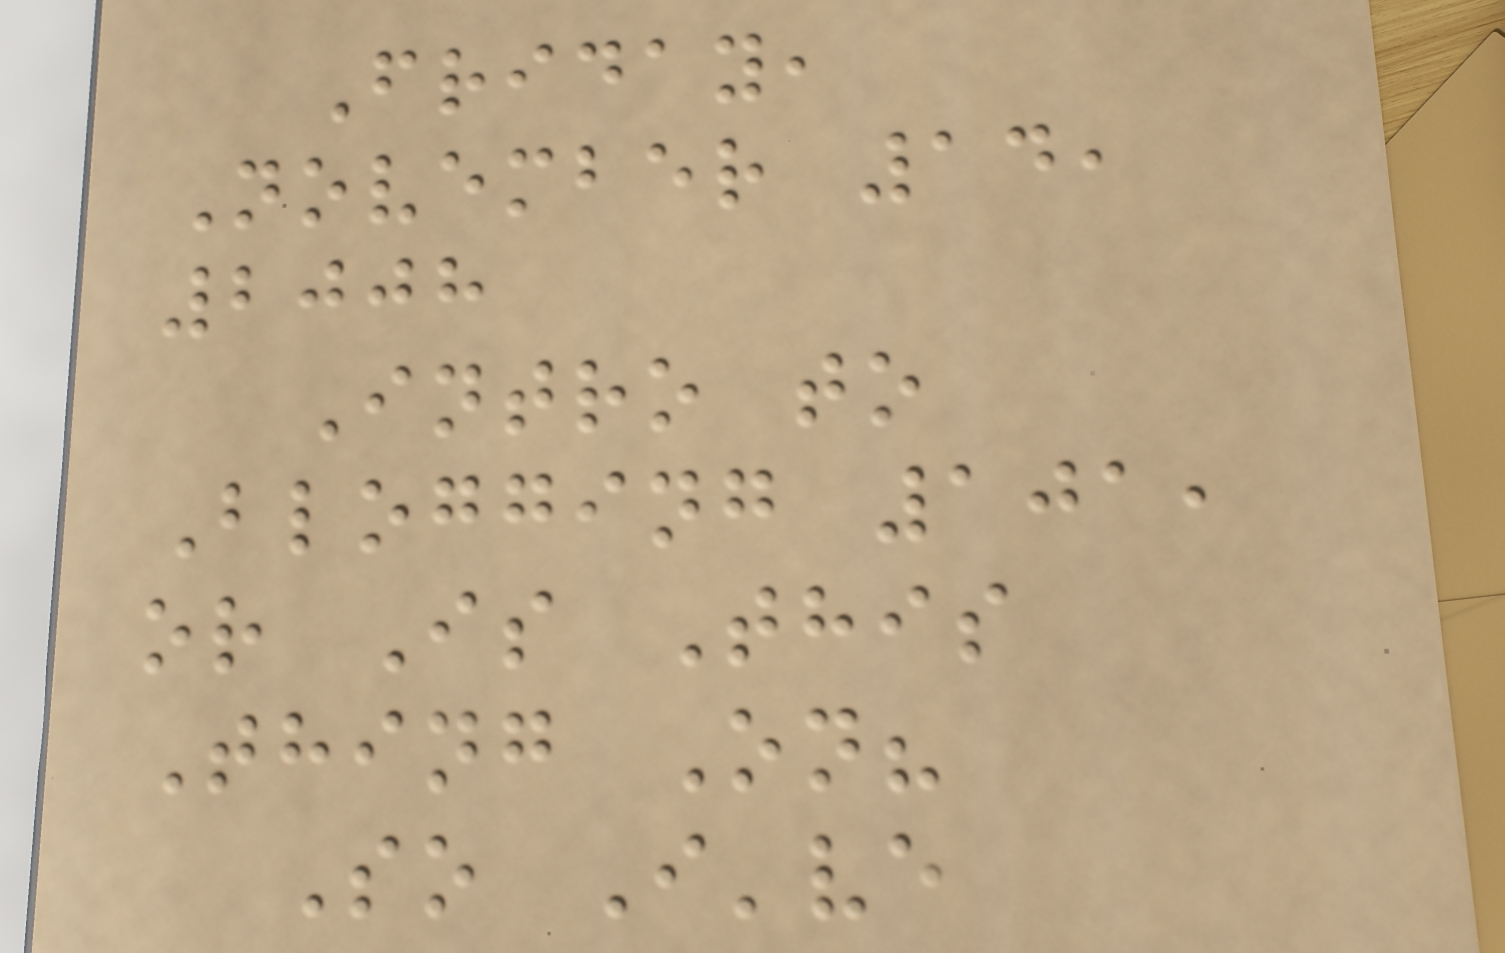Friday,
November 14,
2008
Intro to
Blogging 101,
or Is This
Thing On?
So I've
